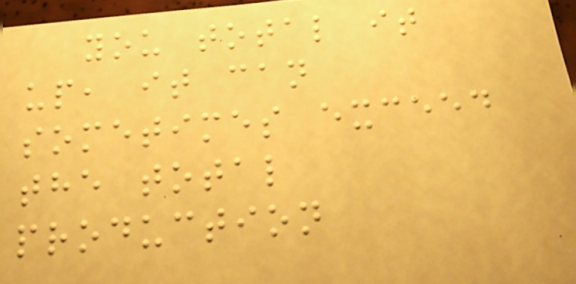you total it
up, it can
sometimes exceed
the total
production
